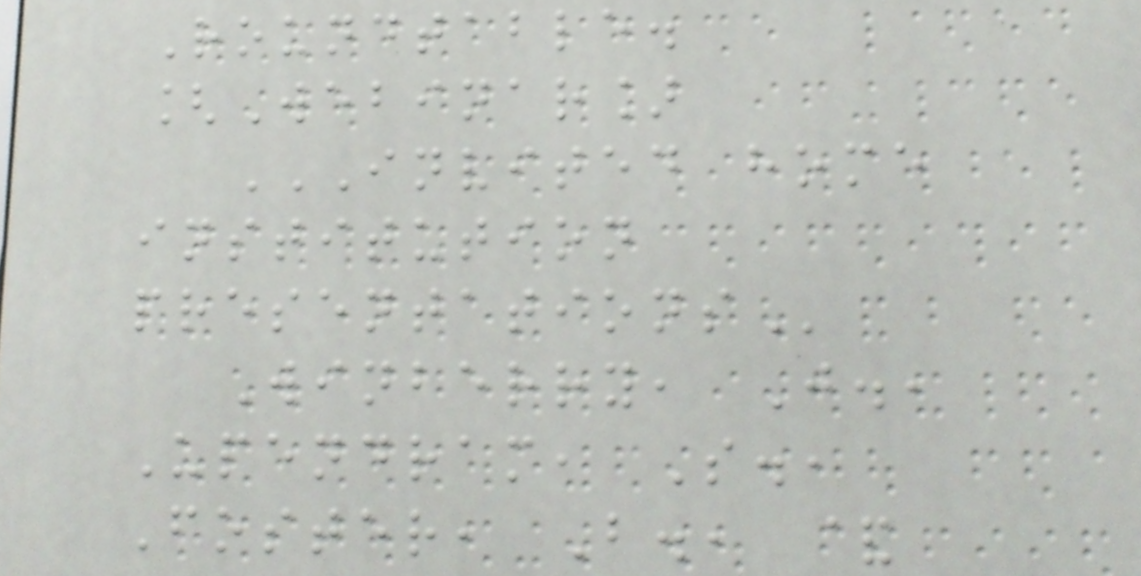Roundtable.
[Webinar]
INVITED HOME
INSTITUTION
PRESENTATIONS
Winberry, J.,
Upendram, S.,
Foster, B., &
